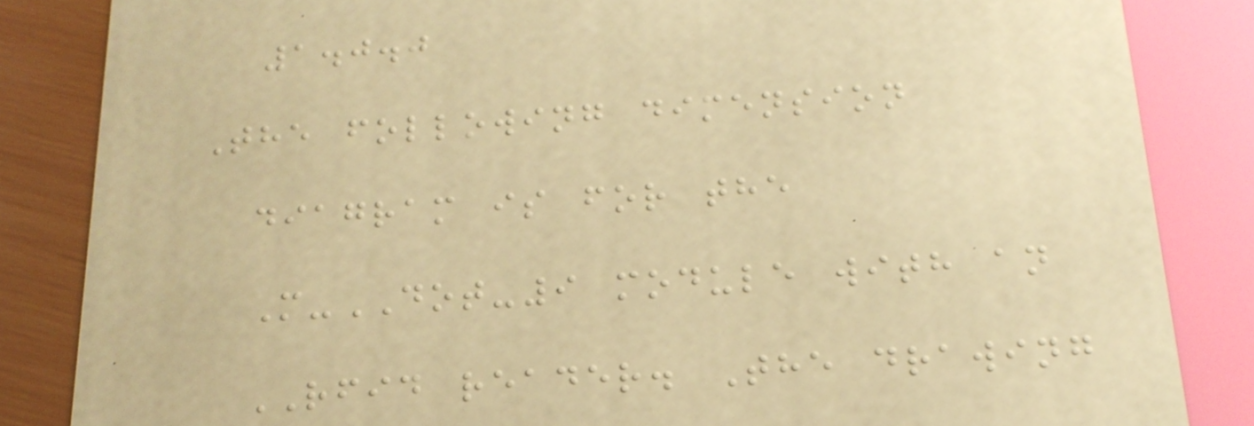1.0.0
The following dimension
diagram is for the
M-DOT-9 module with an
RFID reader. The drawing
